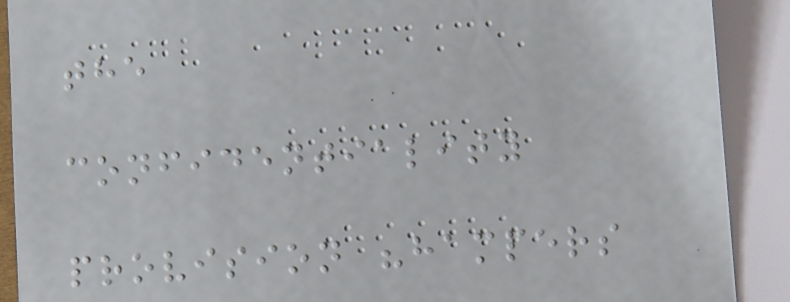the
confidentiality
provision "hampers
